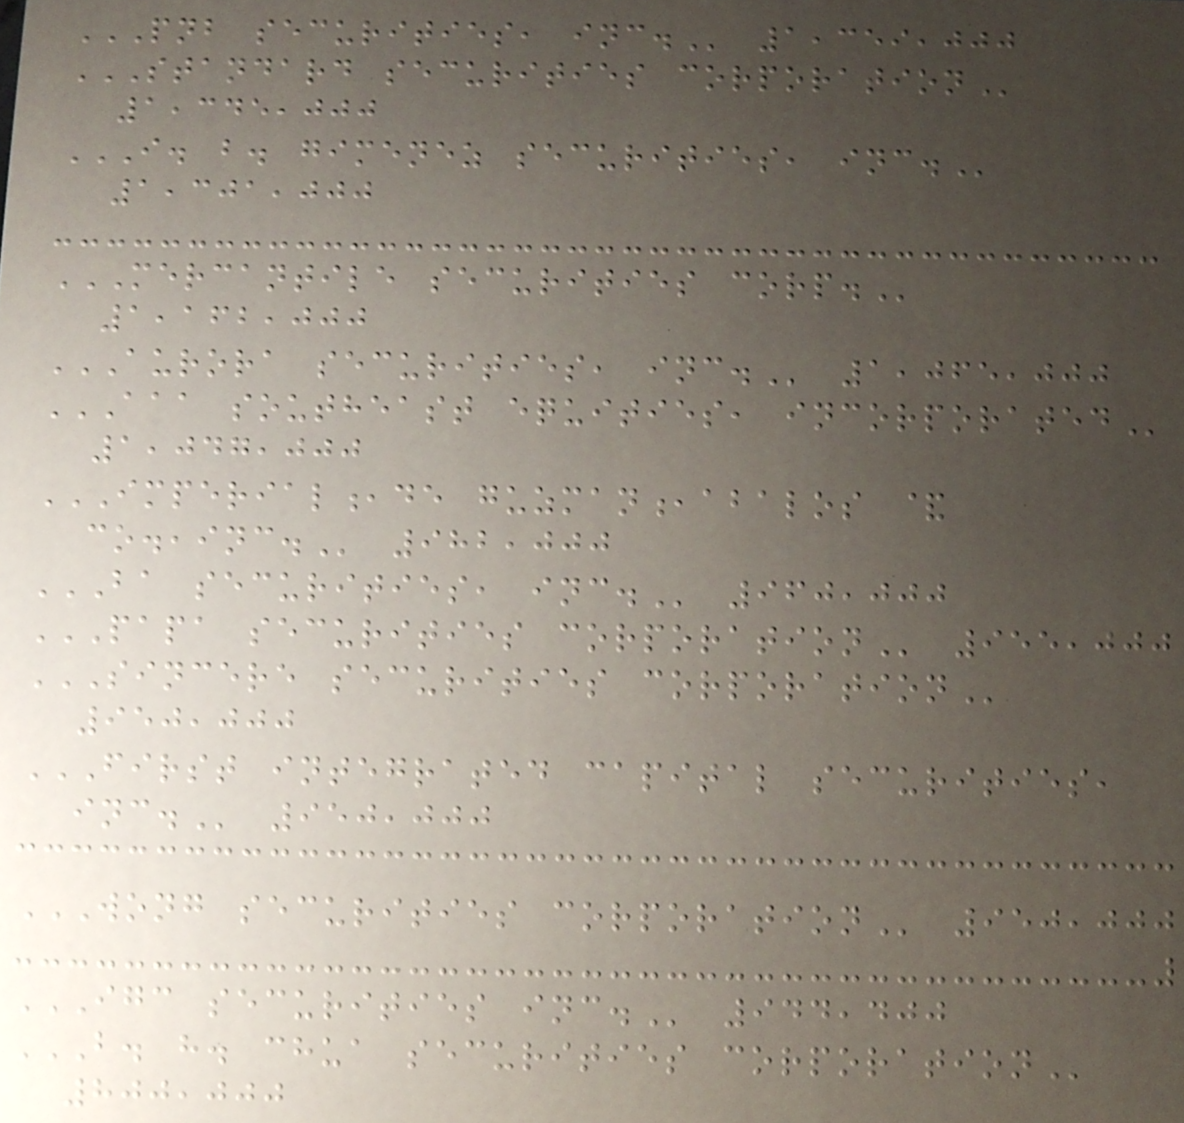PNB SECURITIES, INC. 1,359,000
STANDARD SECURITIES CORPORATION
1,345,000
I. B. GIMENEZ SECURITIES, INC.
1,301,000
MERCANTILE SECURITIES CORP.
1,162,000
AURORA SECURITIES, INC. 1,065,000
AAA SOUTHEAST EQUITIES, INCORPORATED
1,047,000
IMPERIAL,DE GUZMAN,ABALOS &
CO.,INC. 982,000
BA SECURITIES, INC. 960,000
PAPA SECURITIES CORPORATION 955,000
SINCERE SECURITIES CORPORATION
950,000
FIRST INTEGRATED CAPITAL SECURITIES,
INC. 950,000
WONG SECURITIES CORPORATION 950,000
IGC SECURITIES INC. 944,400
B. H. CHUA SECURITIES CORPORATION
800,000
